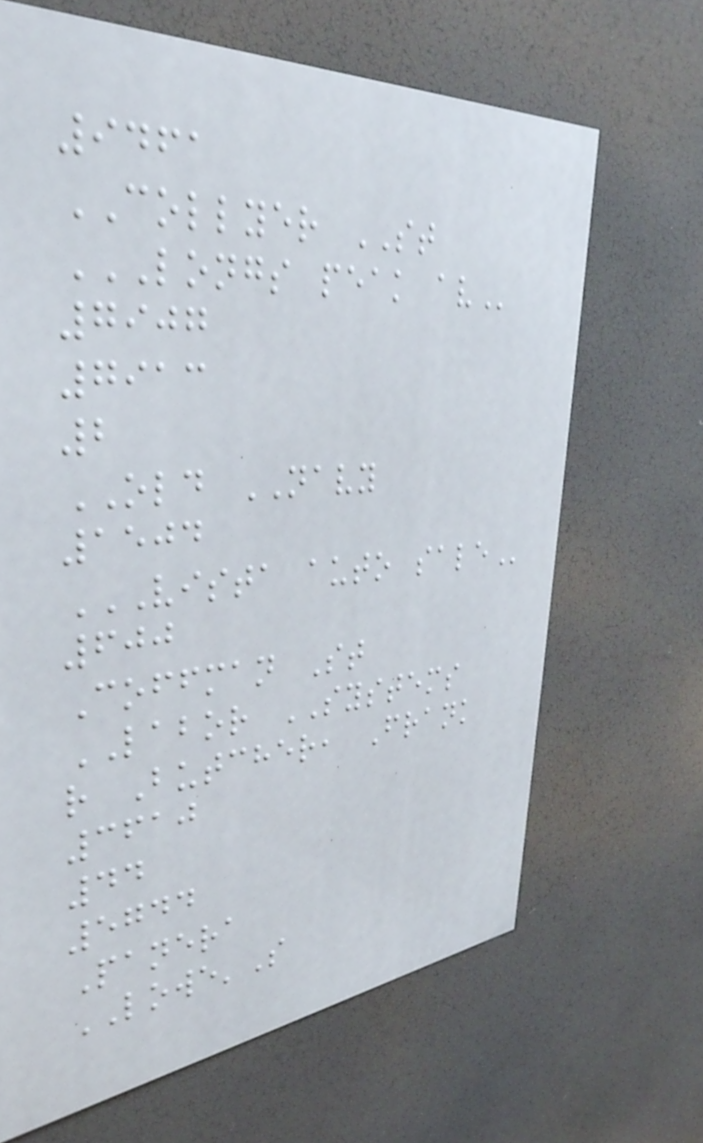9461
COLLYER ST
LONGS PEAK AV
7907
7913
2
OLD NAVY
1504
VISTA AUTO SALE
600
Coffman St
LABOR SYSTEMS
r Butcher, Frank
3610
44
5744
Panera
LOWE'S
